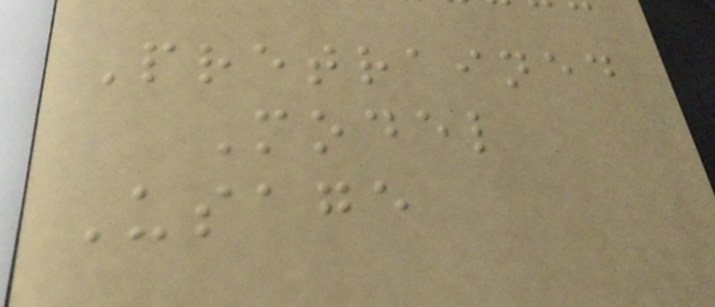Pretrained
Model
Usage
